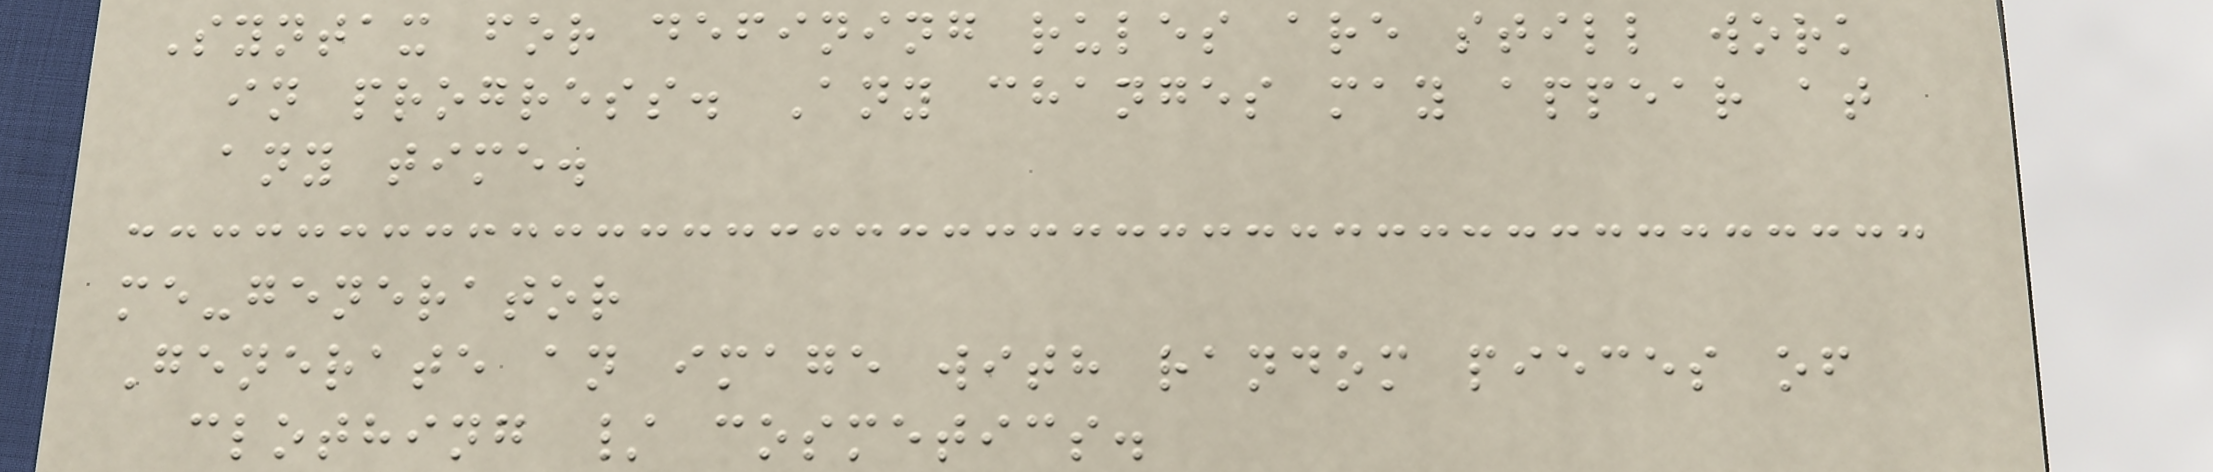Syntax for defining rules are still work
in progress. Any changes may appear at
any time.
me-generator
Generate an image with random pieces of
clothing / cosmetics.
